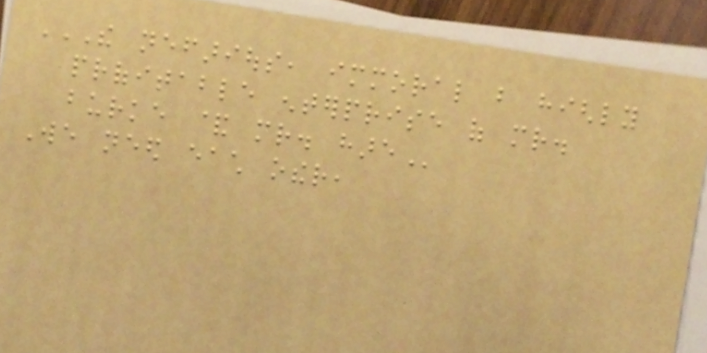THE NEFARIOUS, IMMORAL BUT HIGHLY
PROFITABLE ENTERPRISE OF MR.
BURKE & MR. HARE
We need each other,
